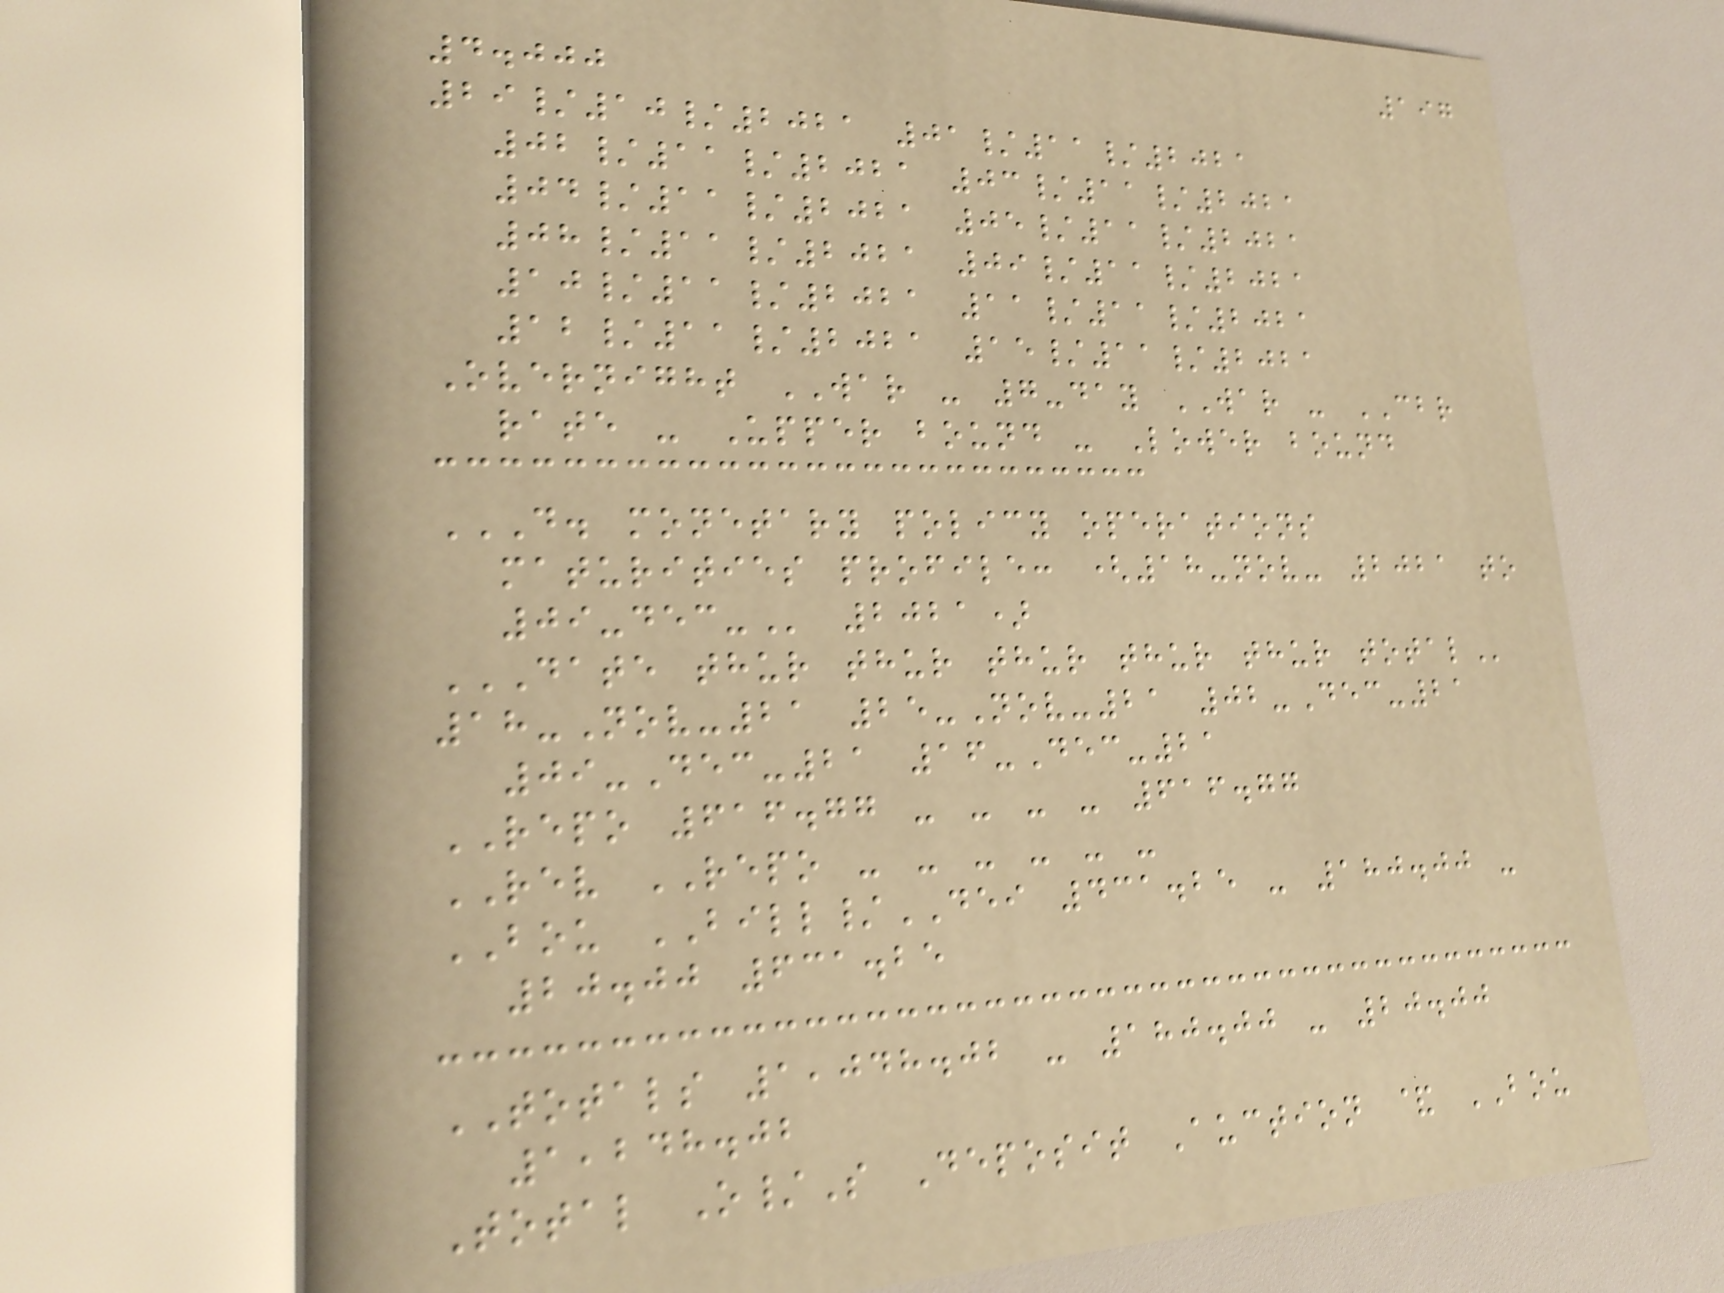197
4.000
29/10/2021 01/11/2021
02/11/2021 03/11/2021
04/11/2021 05/11/2021
08/11/2021 09/11/2021
10/11/2021 11/11/2021
12/11/2021 15/11/2021
Overnight WAR - 7-day WAR - CBR
rate - Upper bound - Lower bound
D. MONETARY POLICY OPERATIONS
MATURITIES PROFILE: (18-NOV- 2021 TO
09-DEC- 2021)
DATE THUR THUR THUR THUR THUR TOTAL
18-Nov-21 25-Nov-21 02-Dec-21
09-Dec-21 16-Dec-21
REPO 616.77 - - - - 616.77
REV REPO - - - - - -
BOU BILL/DEI 431.25 - 180.00 -
20.00 631.25
TOTALS 1,048.02 - 180.00 - 20.00
1,248.02
Total O/S Deposit Auction & BOU
